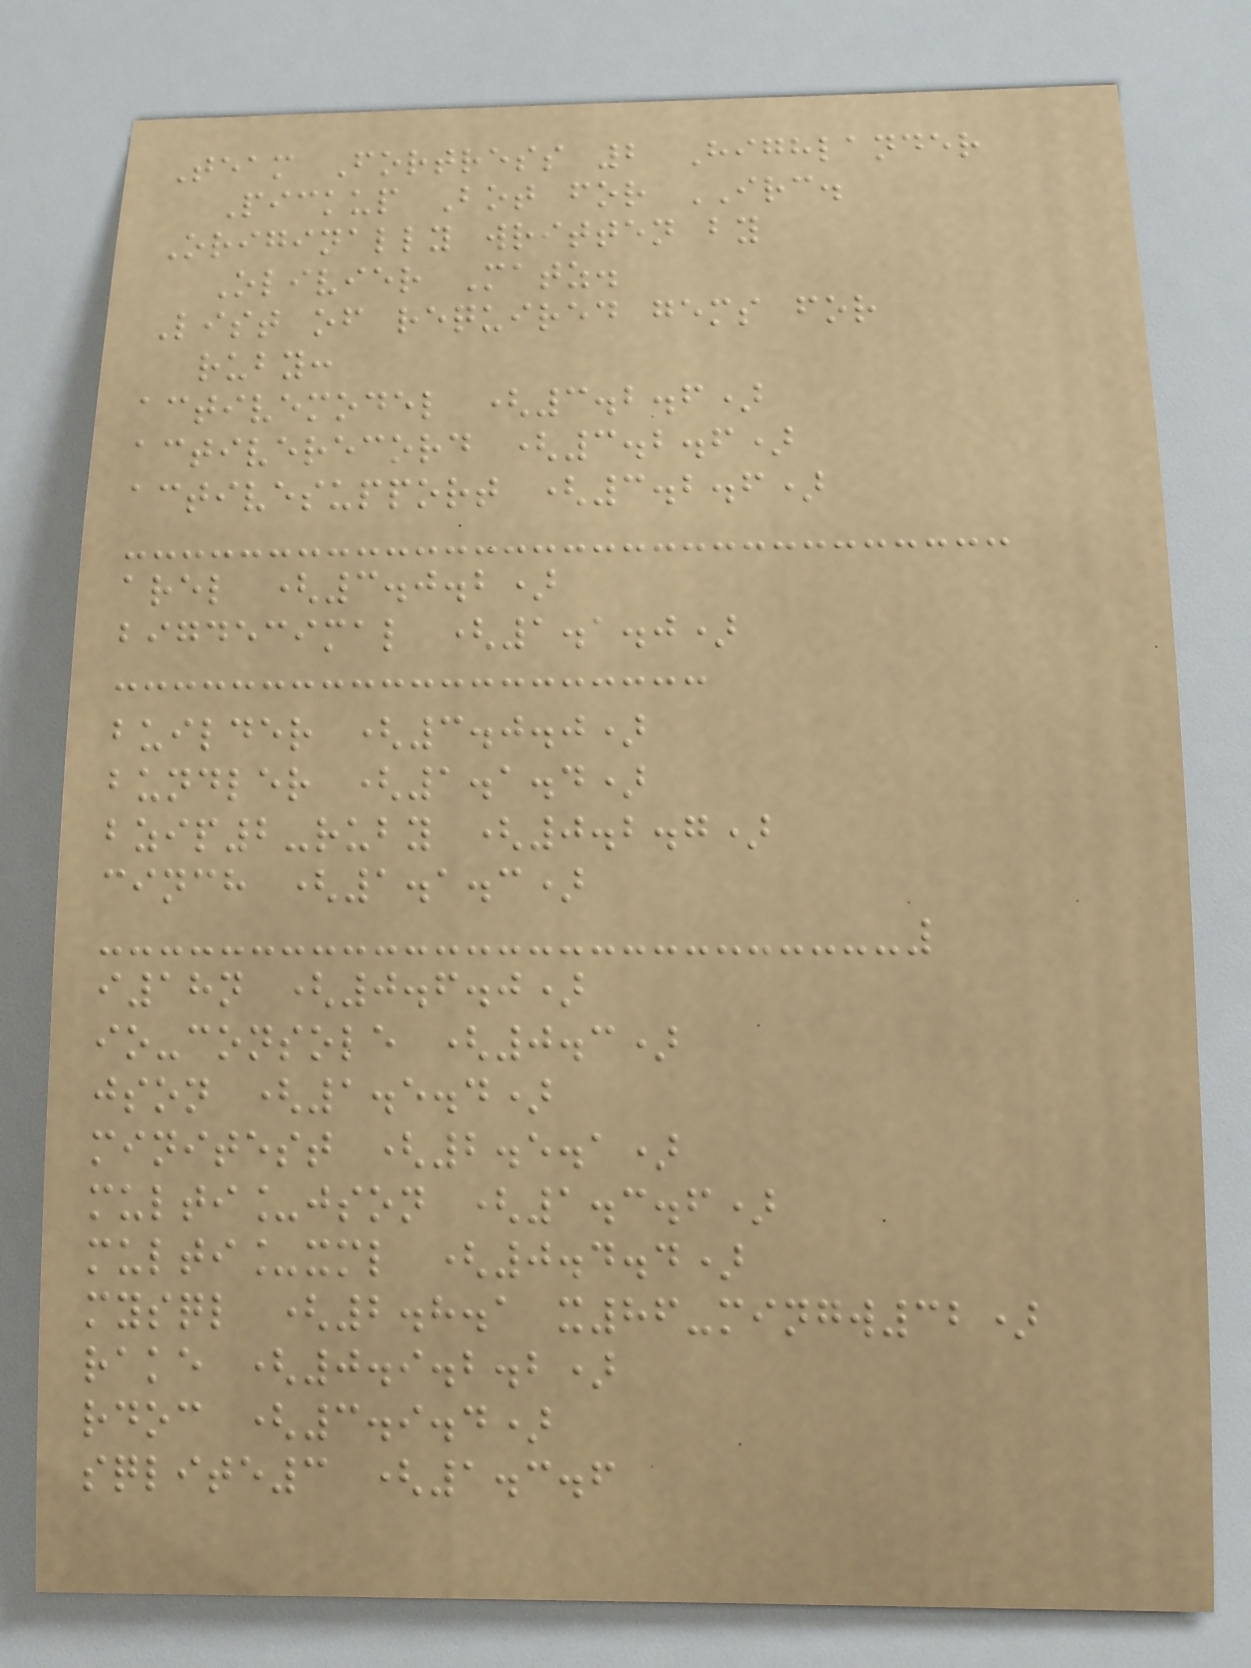Team Fortress 2 Highlander
Pickup Bot for IRC.
Originally written by
Olivier Matz.
List of required gems for
ruby:
activemodel (3.2.6)
activerecord (3.2.6)
activesupport (3.2.6)
arel (3.0.2)
bigdecimal (1.1.0)
builder (3.0.0)
bundler (1.1.4)
bzip2-ruby (0.2.7)
cinch (1.1.3)
i18n (0.6.0)
io-console (0.3)
json (1.5.4)
minitest (2.5.1)
multi_json (1.3.6)
multi_xml (0.4.4)
mysql (2.8.1 x86-mingw32)
rake (0.9.2.2)
rdoc (3.9.4)
sqlite3 (1.3.6
